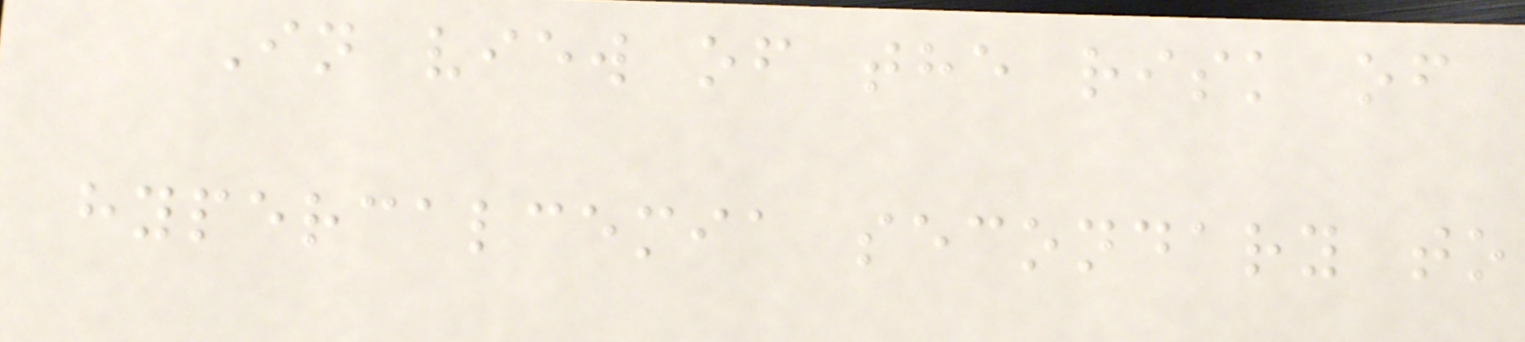In view of the risk of
hypercalcemia secondary to
